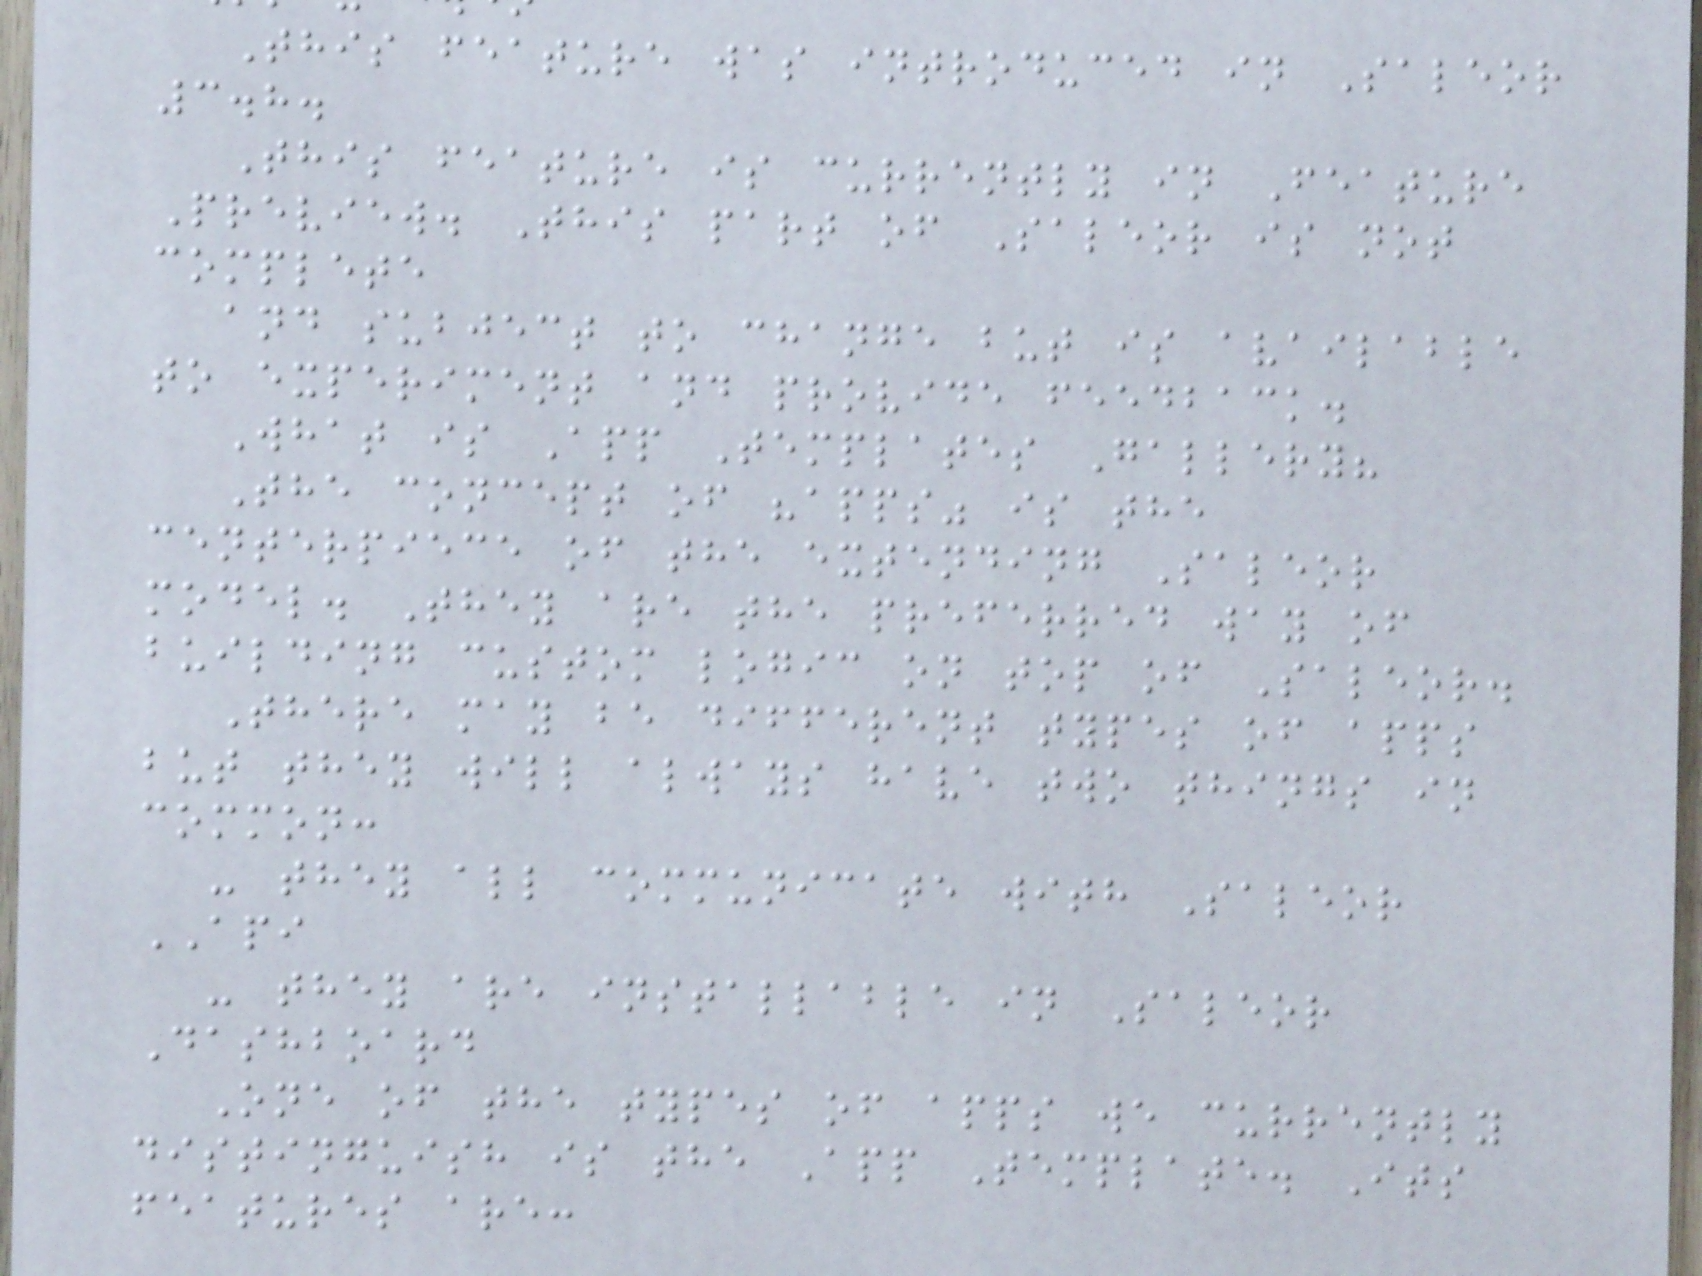This feature was introduced in Saleor
3.8.
This feature is currently in Feature
Preview. This part of Saleor is not
complete
and subject to change but is available
to experiment and provide feedback.
What is App Templates Gallery?
The concept of "apps" is the
centerpiece of the extending Saleor
model. They are the preferred way of
building custom logic on top of Saleor.
There may be different types of apps
but they will always have two things in
common:
- they all communicate with Saleor
API
- they are installable in Saleor
Dashboard
One of the types of apps we currently
distinguish is the App Template. Its
features are:
